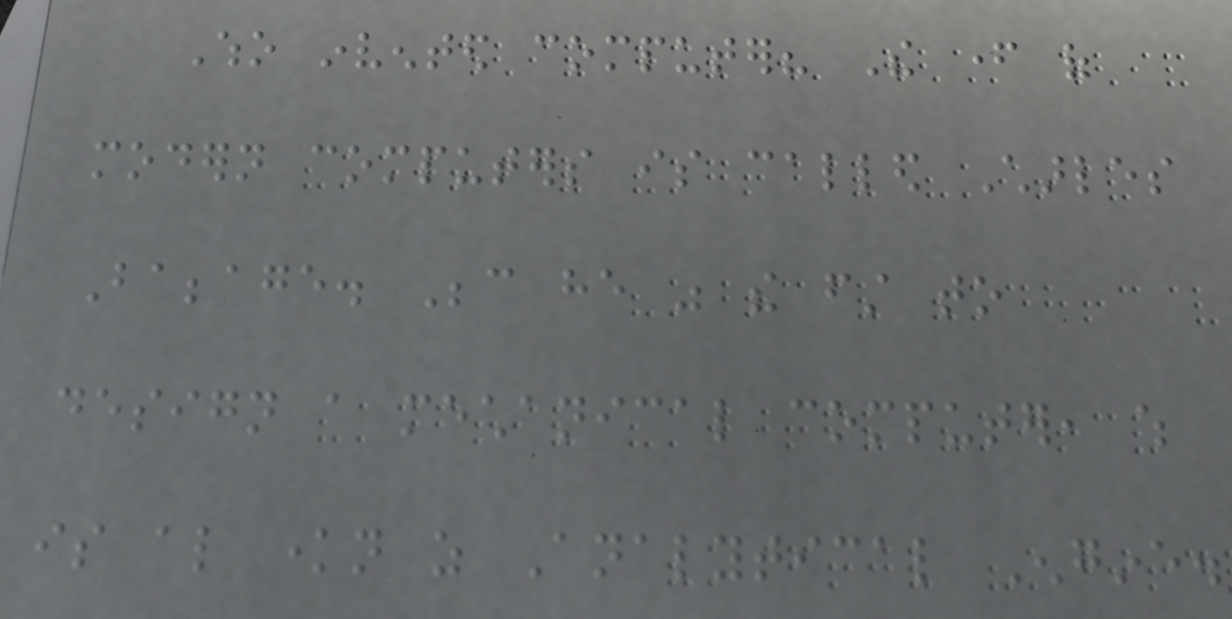Who invented computer? The father of
modern computers is called Charles
Babbage. Because he was the first to
design a mechanical computer, which
is also known as Analytical Engine.
